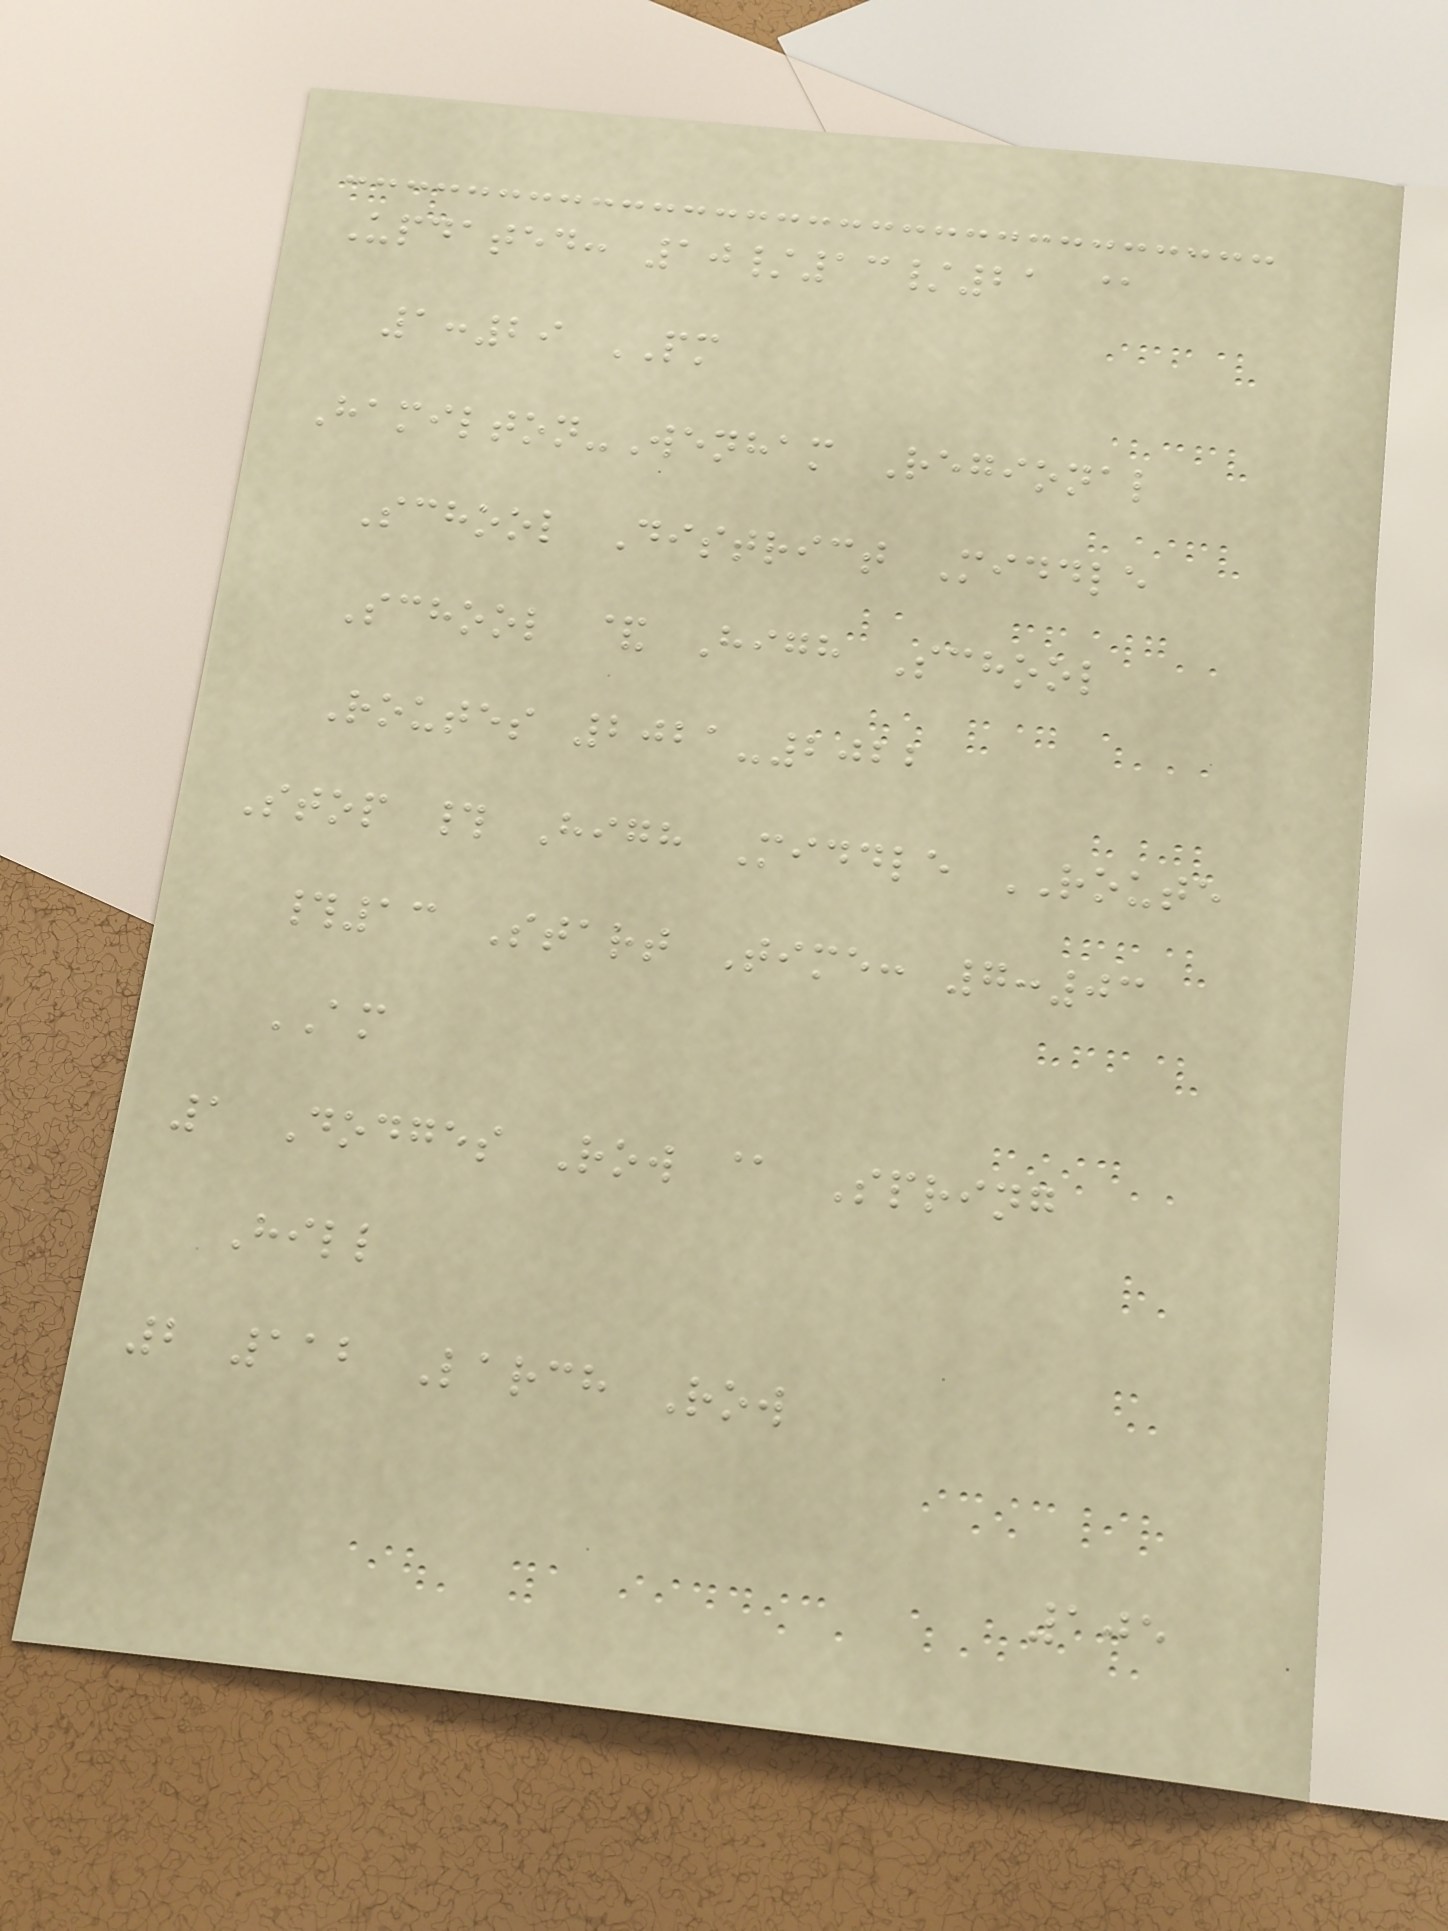Updated: 10/13/21 @
1:29 PM
Hamilton-Wenham Regional
School District Middle
School & High School
Routes 2021-2022
Stop # High Middle ROUTE
#13 Start Time: 7:03
AM
1 Dodges Row @ Spring
Hill
2 112 Larch Row
105
